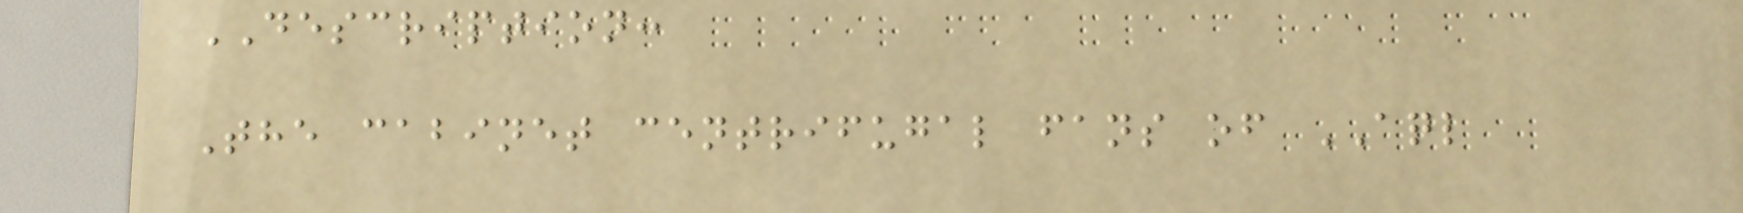DESCRIPTION:
The cabinet centrifugal fans of AQL
